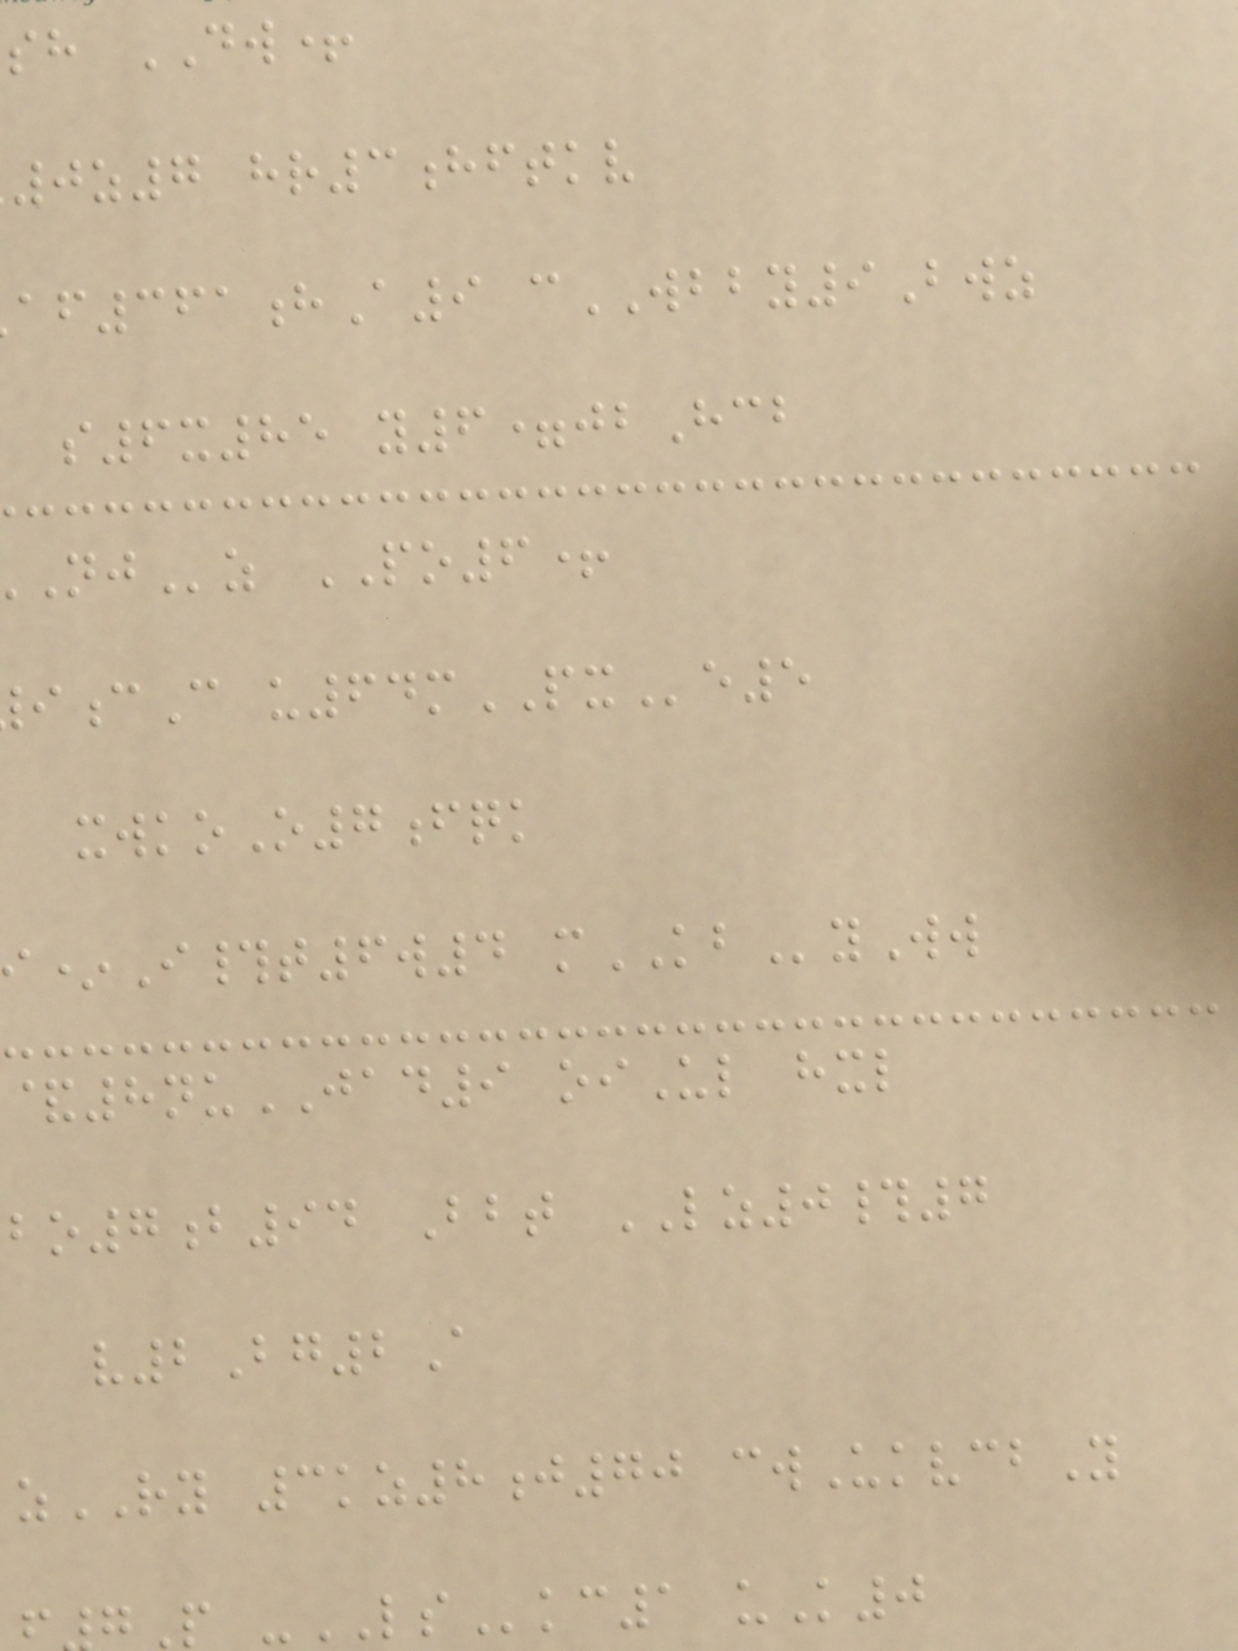sh DW+
0z7 hr3hftkv
f361hA9 cWBBY9Bwz
s6x85 y6=jbHcb
z PO6+
cC u64mPXe5
xwkoO7fqk
*I#t6w4 mKByWw
&8nuJAD9 oiUl hxl
bo7b94 Bbt LZ0#7
v2Bg2A
zRY 3kz8j70 cwUkvcbY
P -LSkc1 uK0
